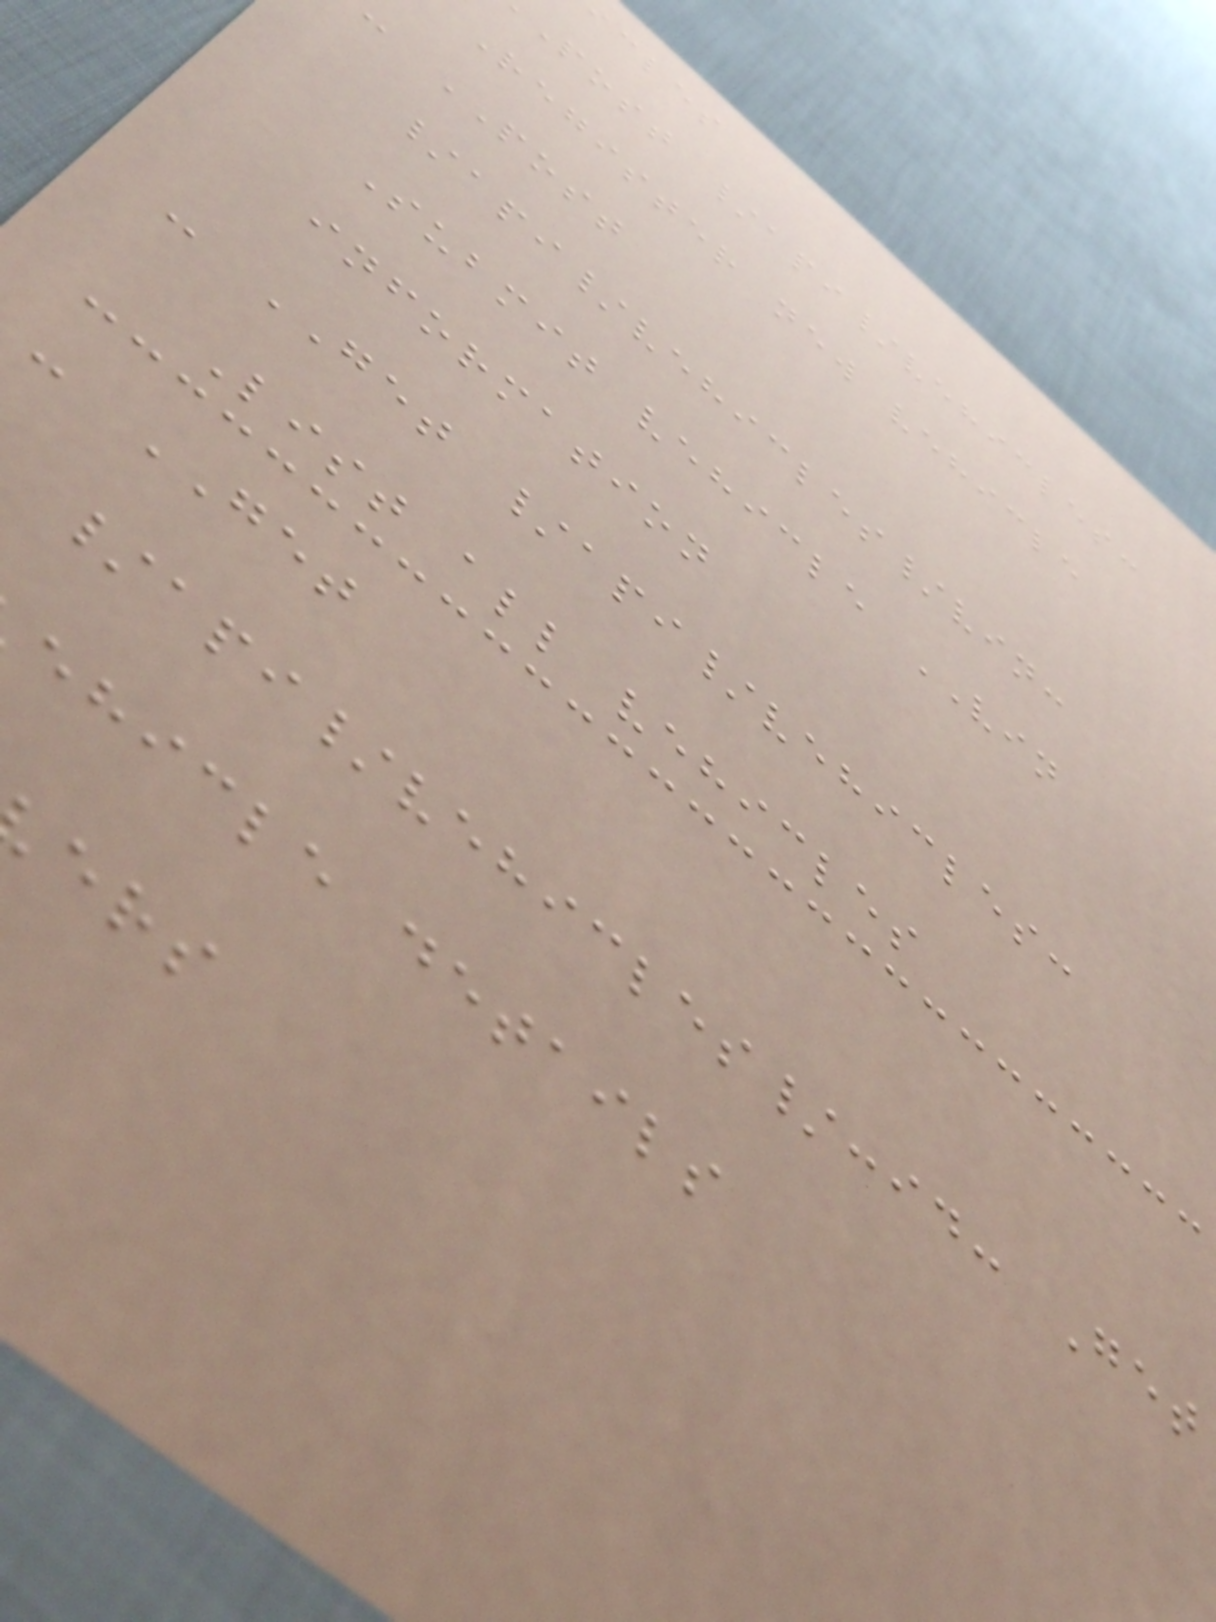icles
post /api/vehicles:
Register new vehicle
- POST
/api/vehicles/vin:
Submit vehicle VIN
information
- GET /api/vehicles:
List all vehicles
- GET
/api/vehicles/:id: Get
ehicle details
